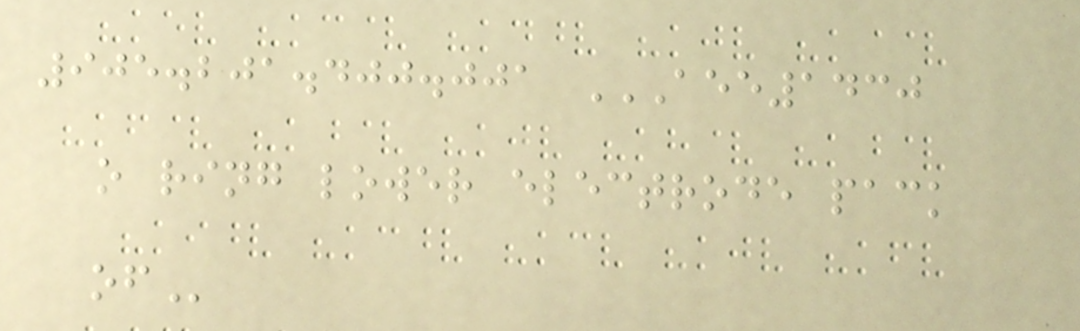905.201.400.001 AEE1430
O RING LOWER ELECTRODE PACK
OF
